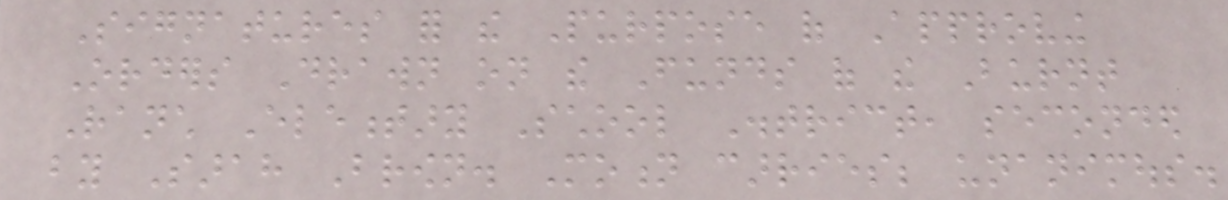Signatures for the Purpose of Approving
Orders Drawn on the Funds of the Burnt
Ranch Elementary School District, seconded
by Sarah Brown. Motion carries; unanimous.
